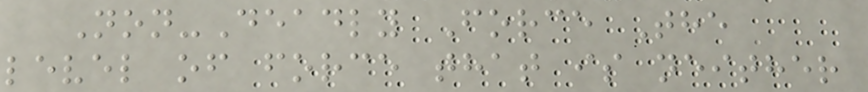Non-Deadly Force The
level of force that is neither
